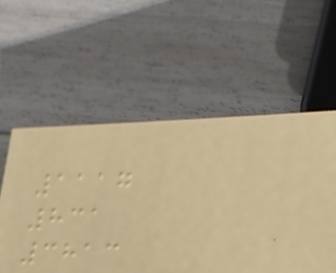1117
831
3813
